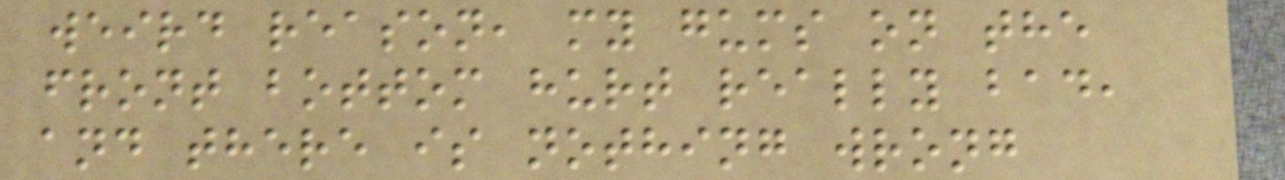weird reason, my gums on the
front bottom hurt really bad,
and there is nothing wrong
